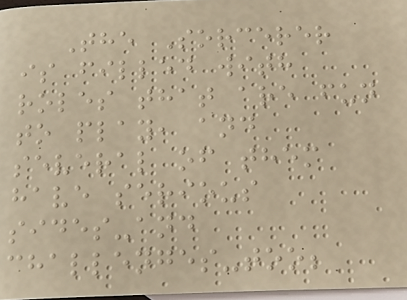The Sorcerer
is filled with
roles that are fun
to play, and
several of them
have serious
sides-and
challenges-too;
